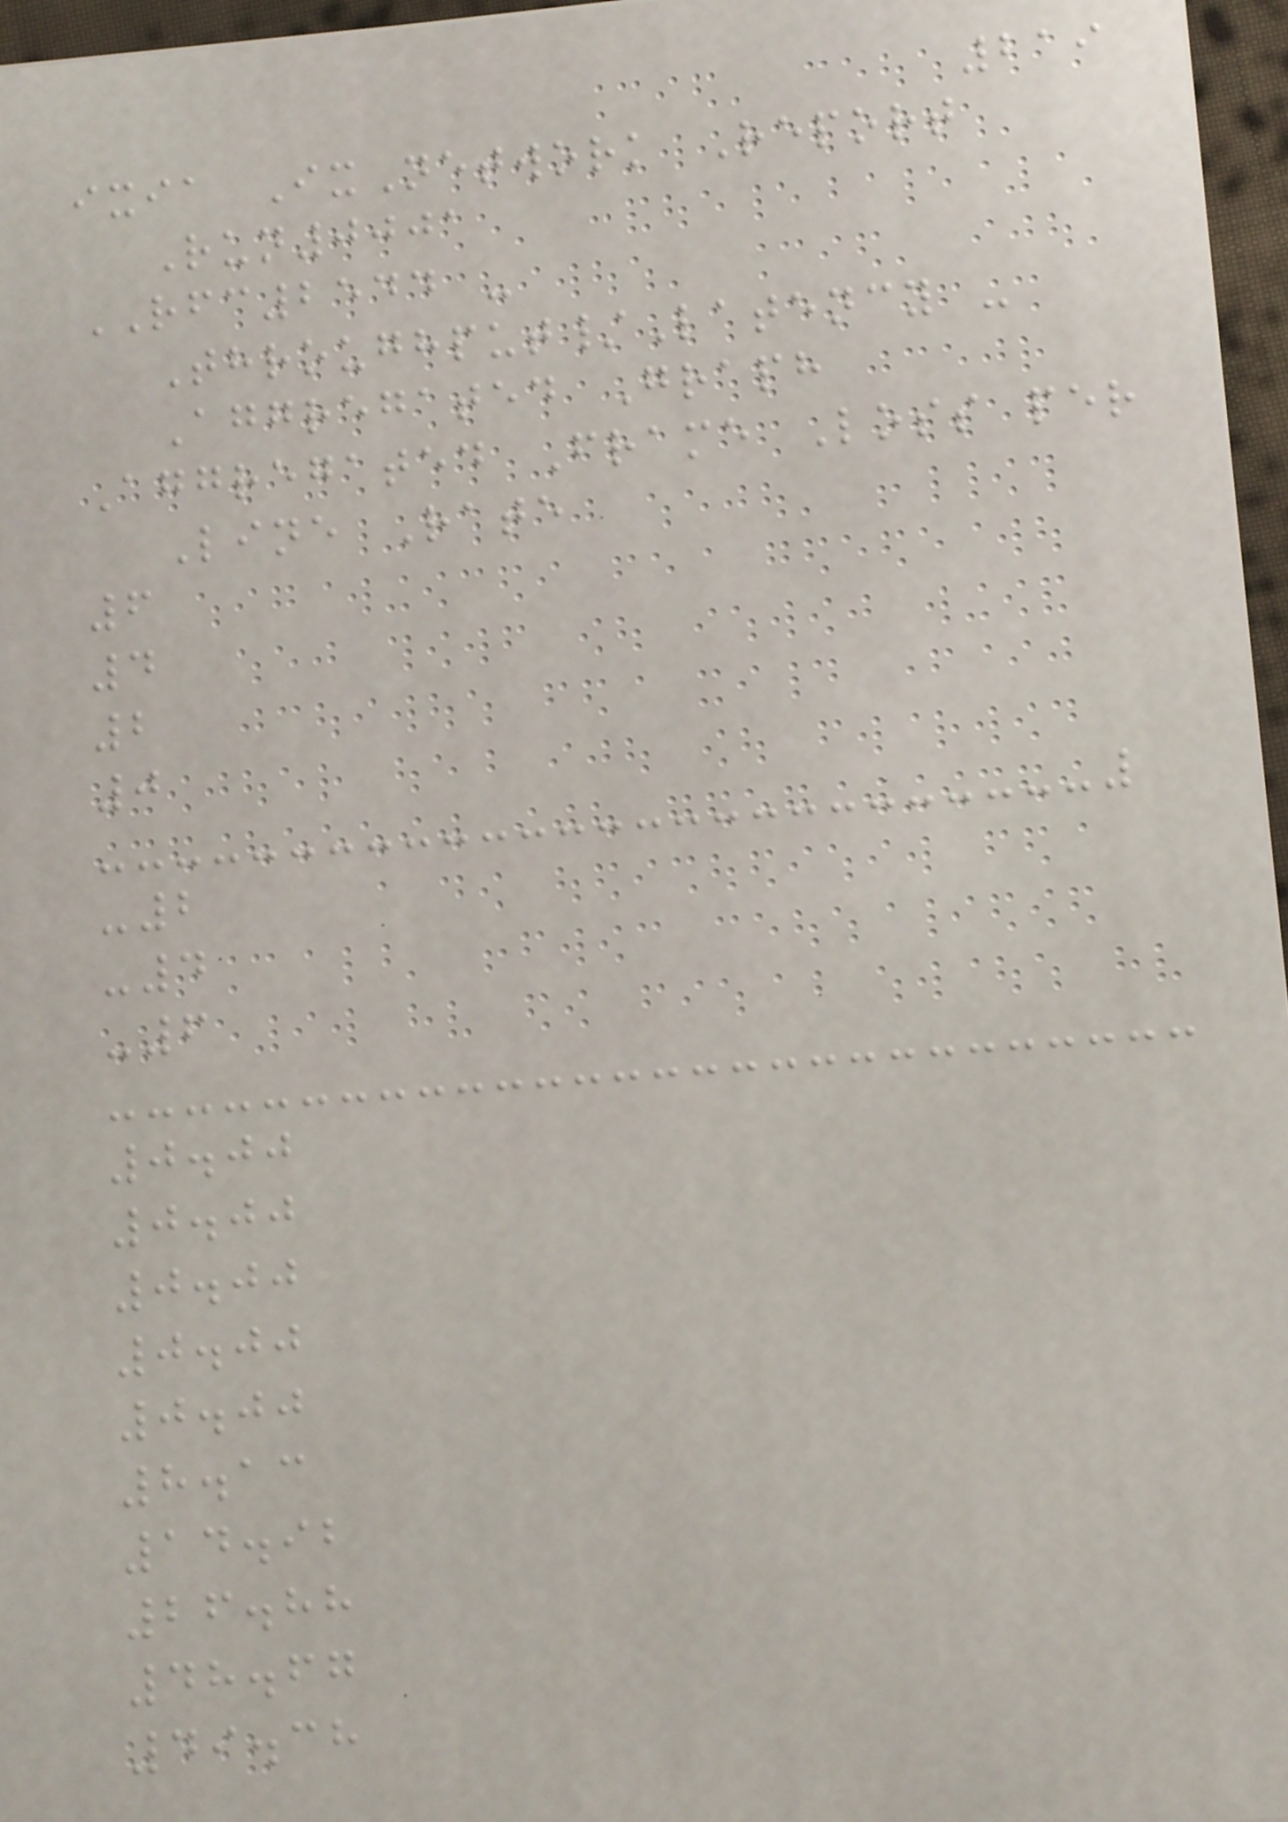219
ixia IxNetwork Report
Run0001
RFC2544 -
Throughput/Latency -
Aggregated Graph
Aggregated Frame Loss per
Line Rate
6
4
2
0
-2
-4
-6
0.00
0.00
0.00
0.00
0.00
8.13
14.92
26.88
48.67
49.38
